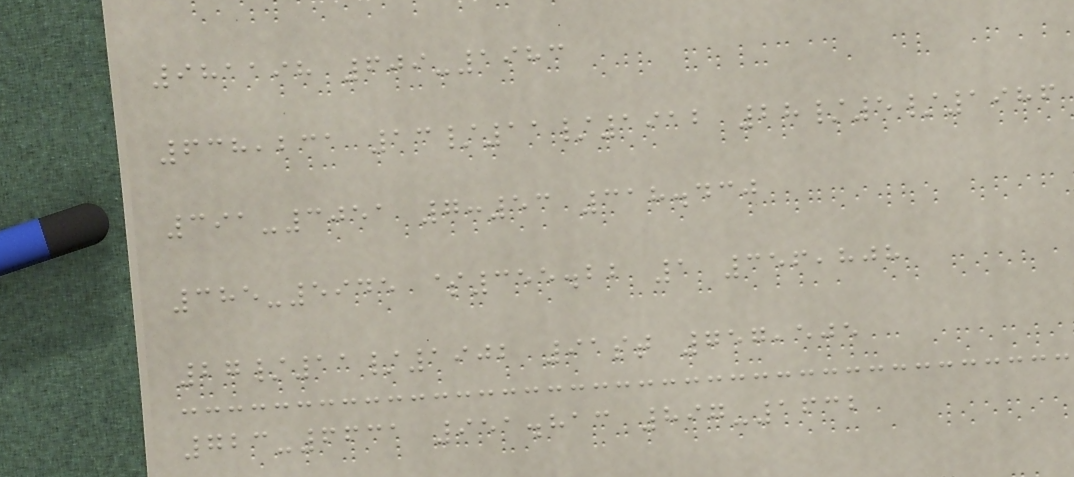981198 609-1983
638,231 13/11/1912 28/5/1986
391-3051 7:53 318.430
385-5945 $355.22 1 356,808
27/11/1902 91st 757,505
723-6631 951.813 897-1632
